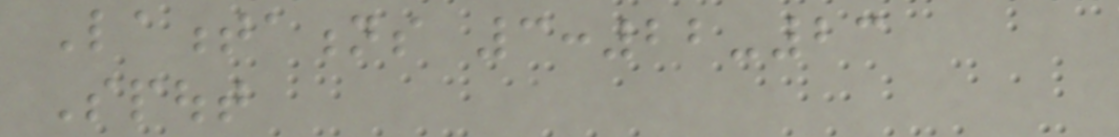Lamentations 3:22-23
Spout
